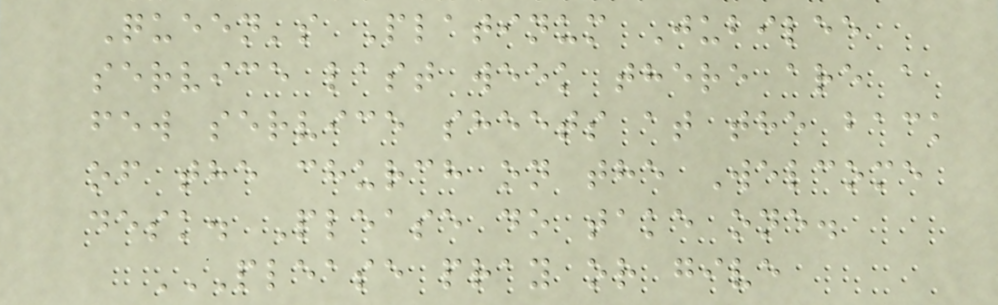Queen's Platinum Jubilee
service last week there are a
few service sheets at the back
of the church on the Welcome
desk. Please do take one.
PLEASE PRAY OR GIVE
